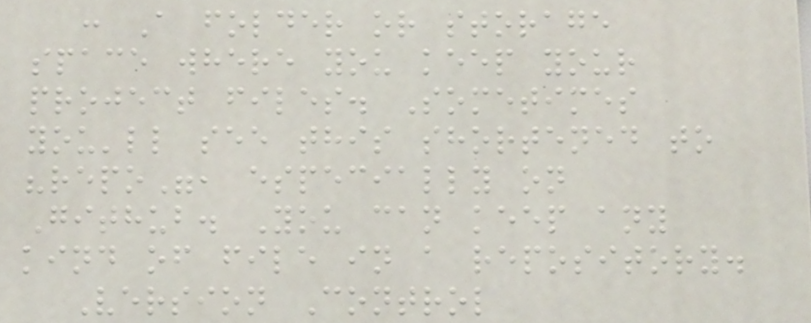: A folder or storage
space where you keep your
project files. Sometimes
you'll see this shortened to
"repo", especially on
Github. You can keep any
kind of file in a repository.
Version Control
